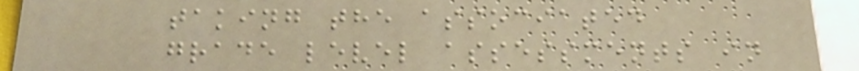taking the associated
grade level assessments in
